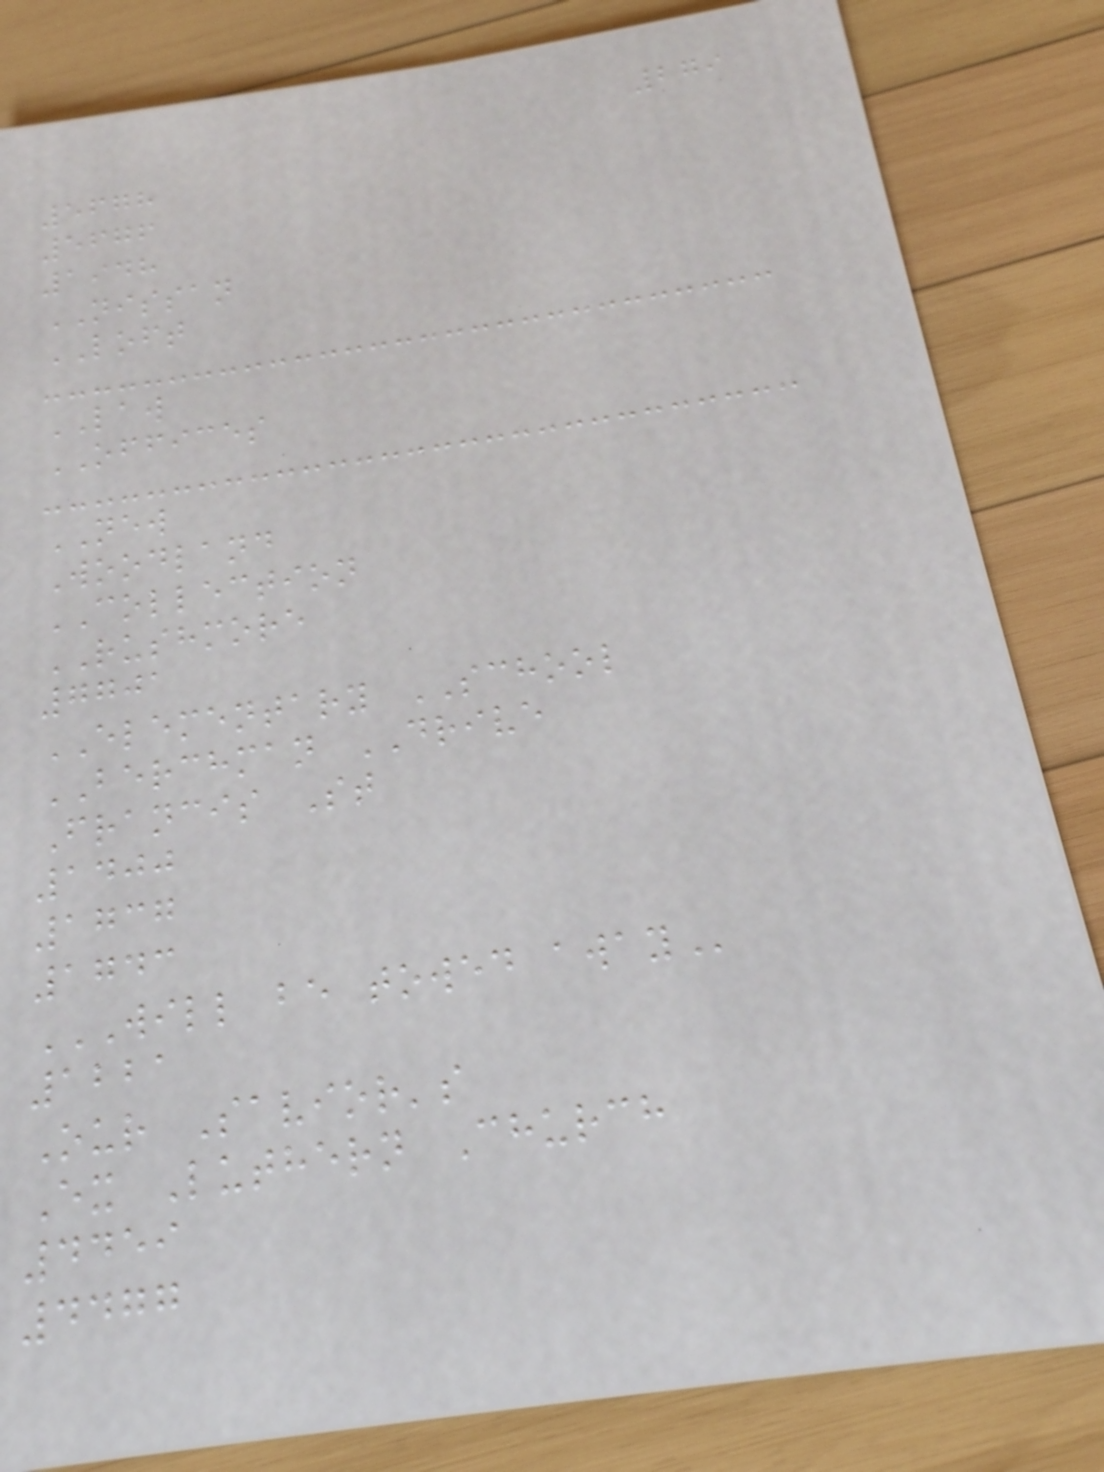279
5678
5676
1948
NISSAN
LOFT
LAW
OFFICES
NEW
Woodland
COLLECTION
RUSHMORE
7701
ELEMENTARY SCHOOL
BERCHMAN DRIVE
Francis St
1400
1737
1743
WILL BE TOWED AWAY
1221
Our Savior's
Ex Luthern Church
4459
4477
